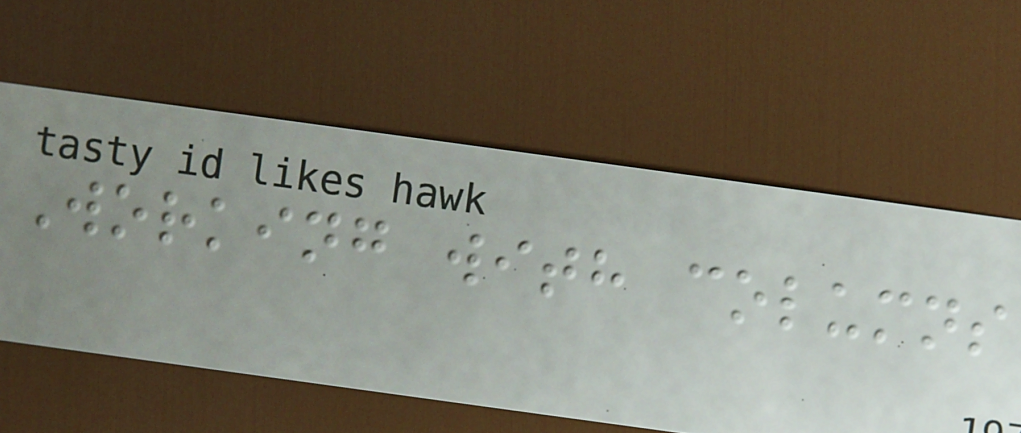Working with columns
